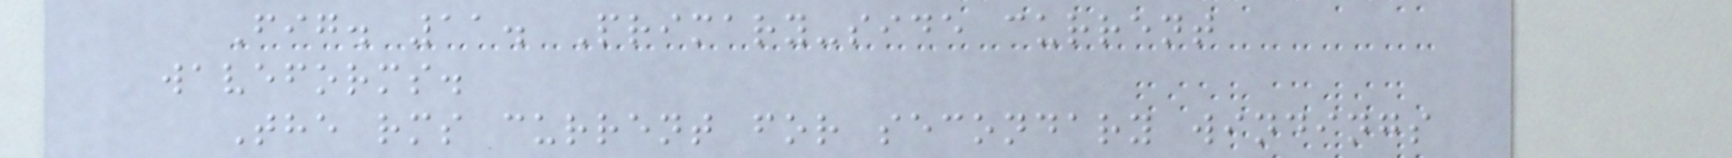Fig. 11. Primary-side current
waveforms.
The rms current for secondary windings
